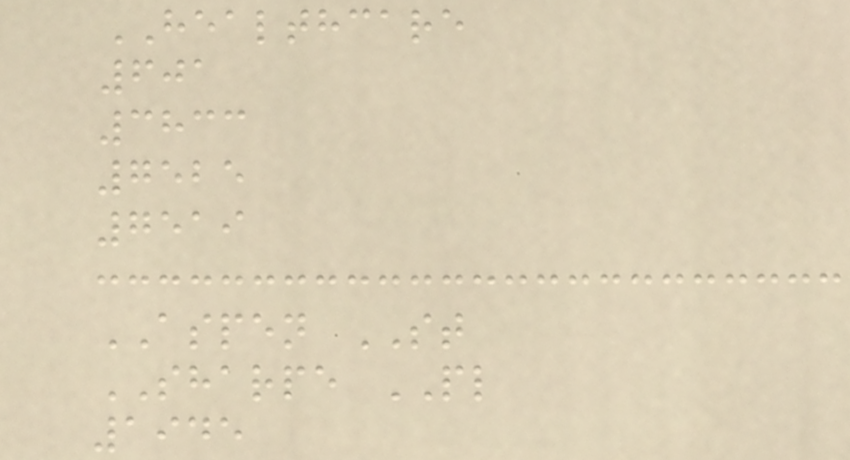HEALTHCARE
601
3833
7525
7519
ASPEN ST
SHARPE PL
1945
